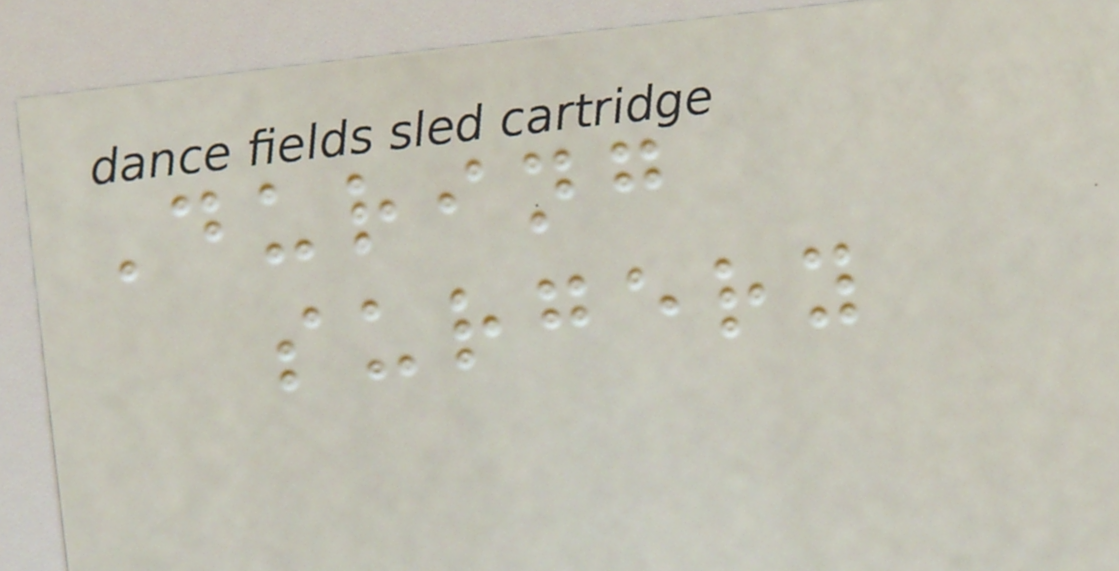During
surgery
